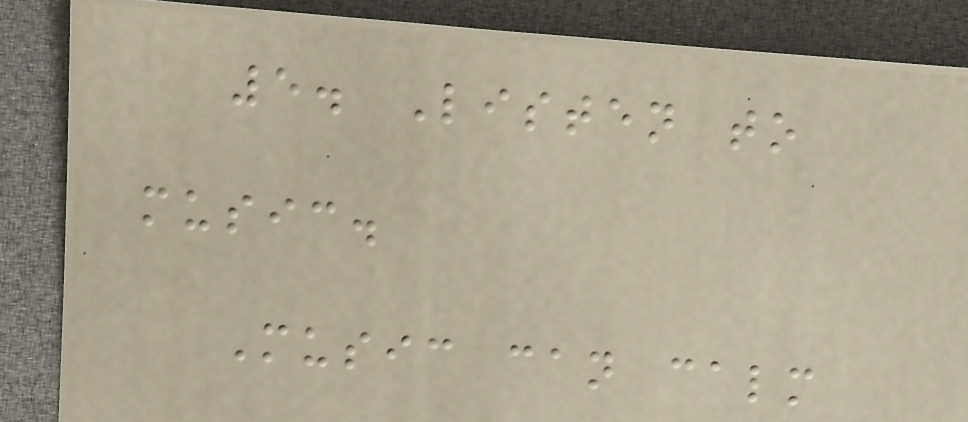5. Listen to
music.
Music can calm
